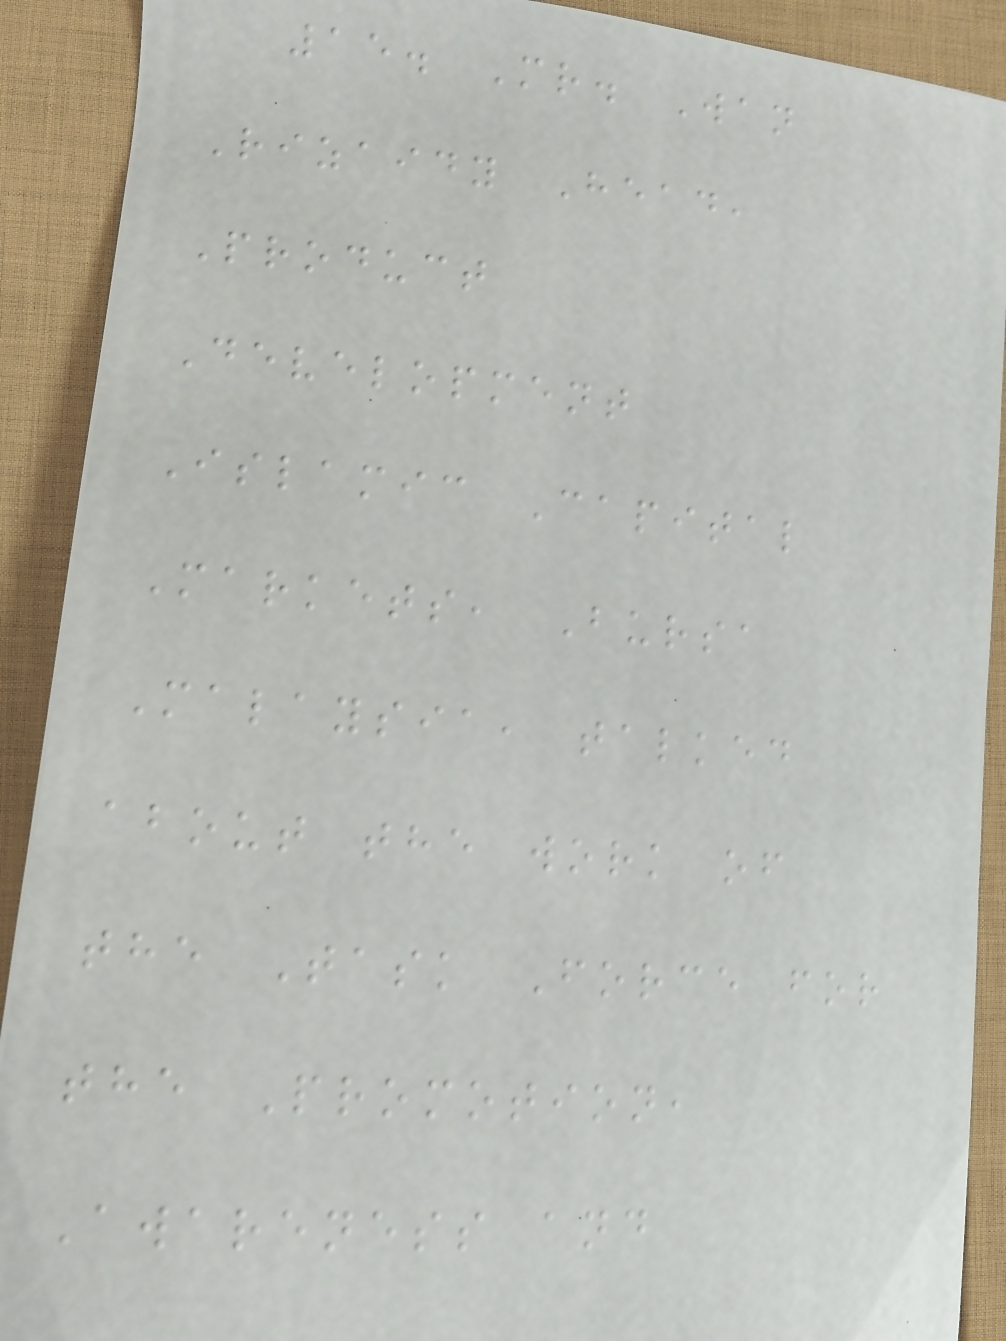15. Mr. Wan
Rizaidy Head,
Product
Development
Islamic Capital
Markets, Bursa
Malaysia, talked
about the work of
the Task Force for
the Promotion,
Awareness and
